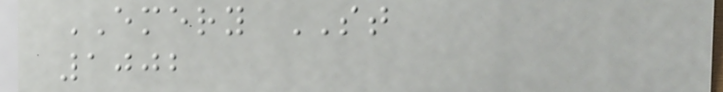EMERY ST
1002
